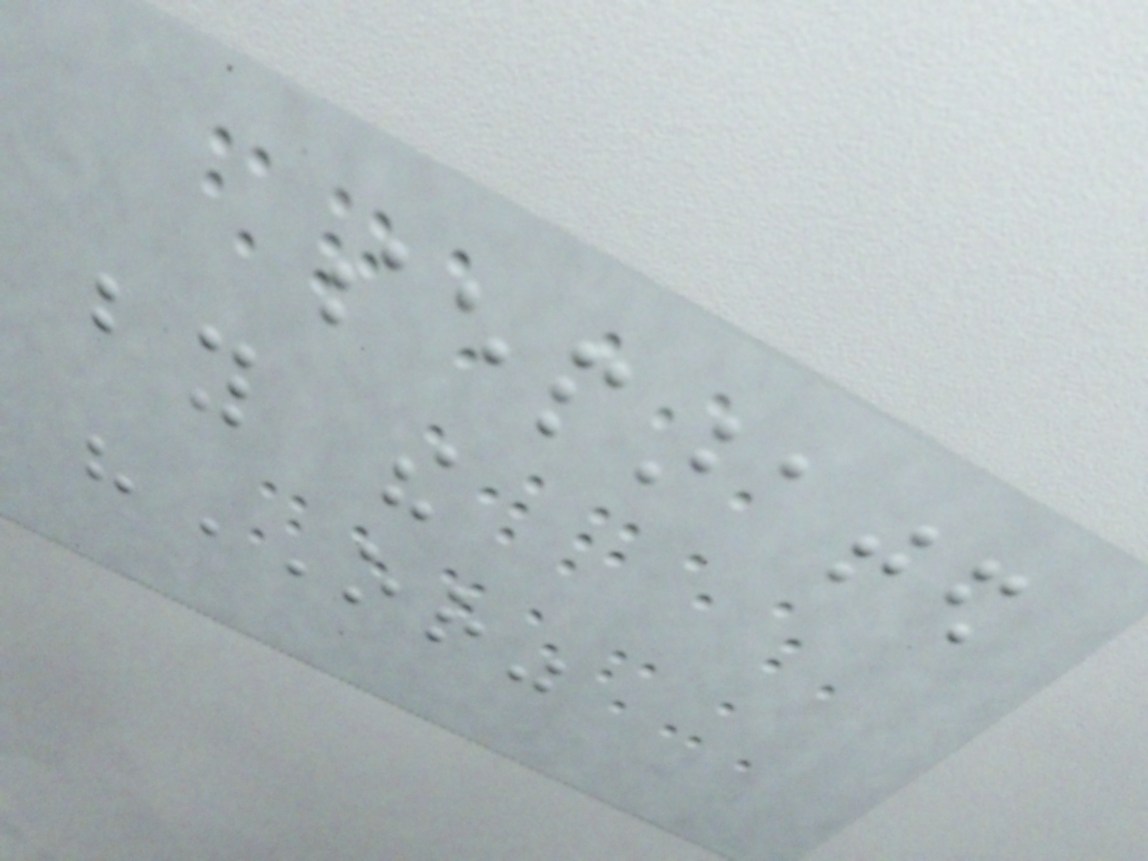separated
by the
"OR"
